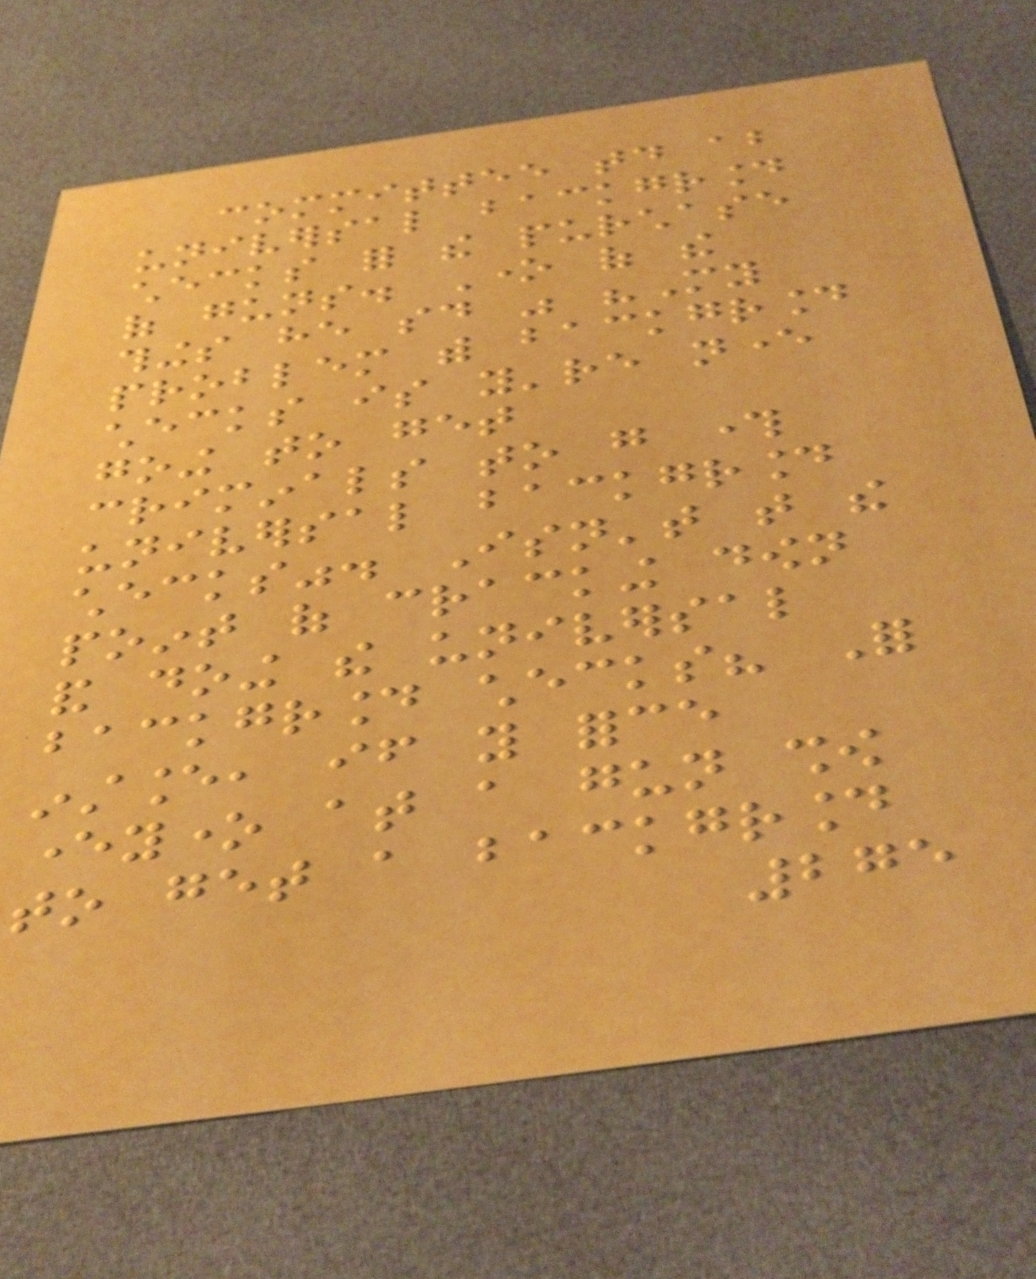committee today about
universal background
checks for the purchase
of guns. One of the
things he said was "My
problem with background
checks is you're never
going to get
criminals to go through
universal background
checks". Isn't that the
point of cracking down
and doing the universal
background checks? For
instance, if you force
everyone at a gun show
to get a background
275
